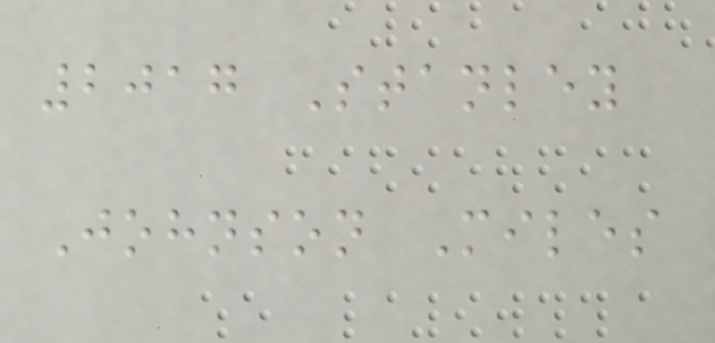2017 Stanley
Johnson Miles
